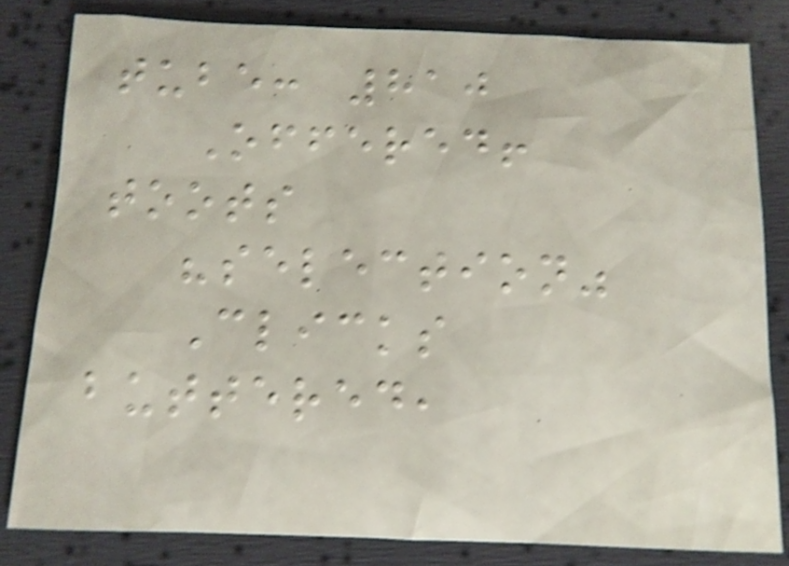tube: 810
Offered!
toots
"selection"
Clicks
buttered,
